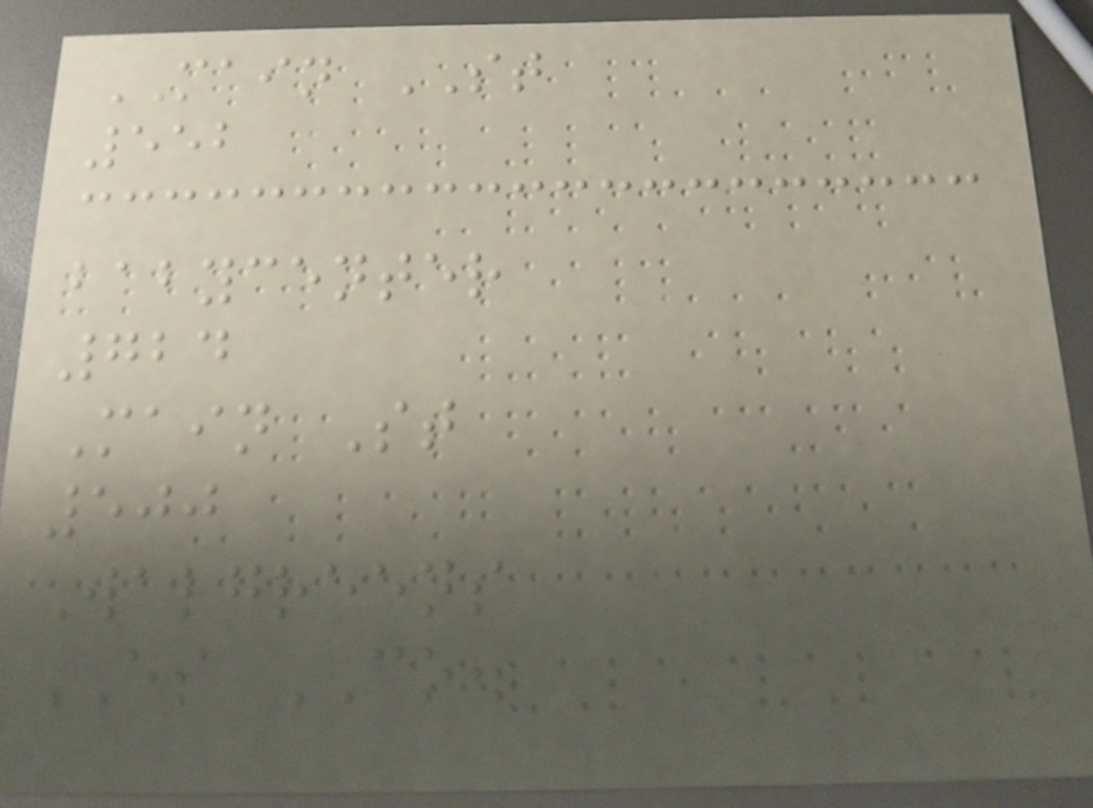MAIN ST
552
babycenter
724
Main St
500
Walgreens
ES CO.
